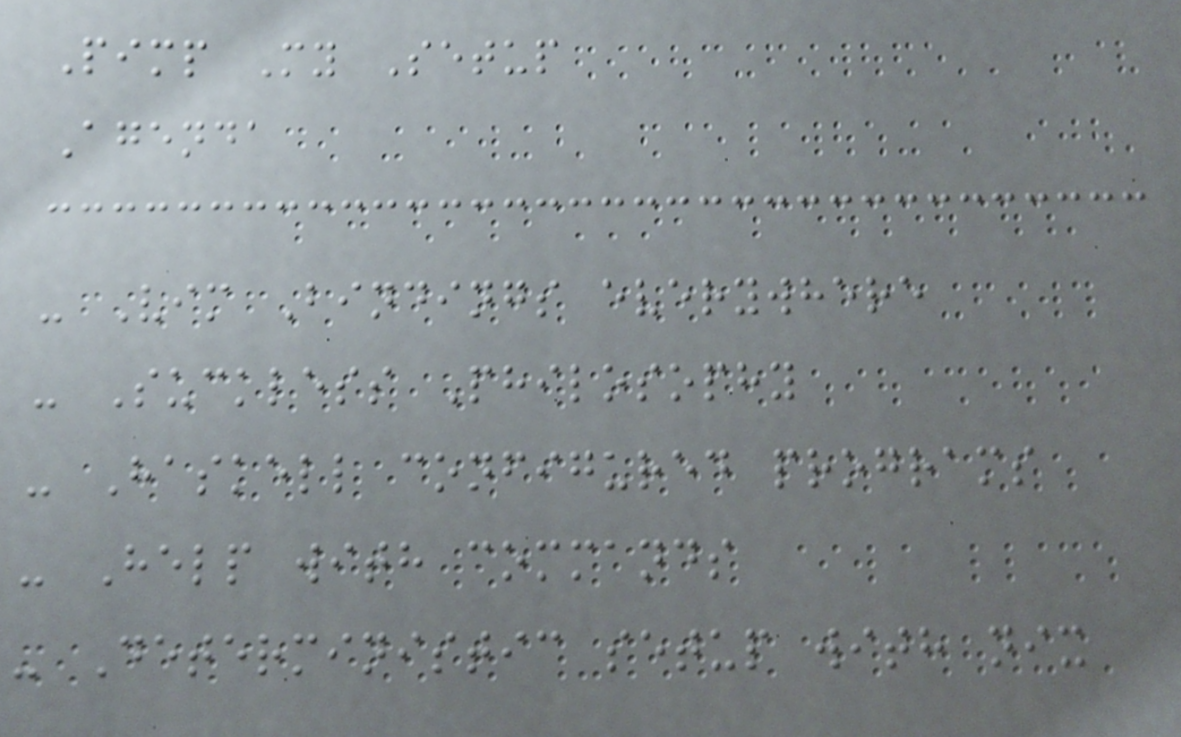Pimp My Setup
Agenda
- Vim Bindings everywhere
- Suckless Philosophy
- Haskell configured programs
- Help with commands
- Deterministic setup with nix
